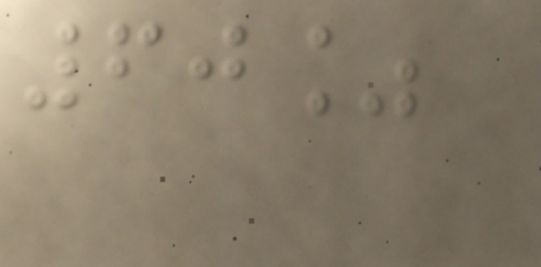60%
